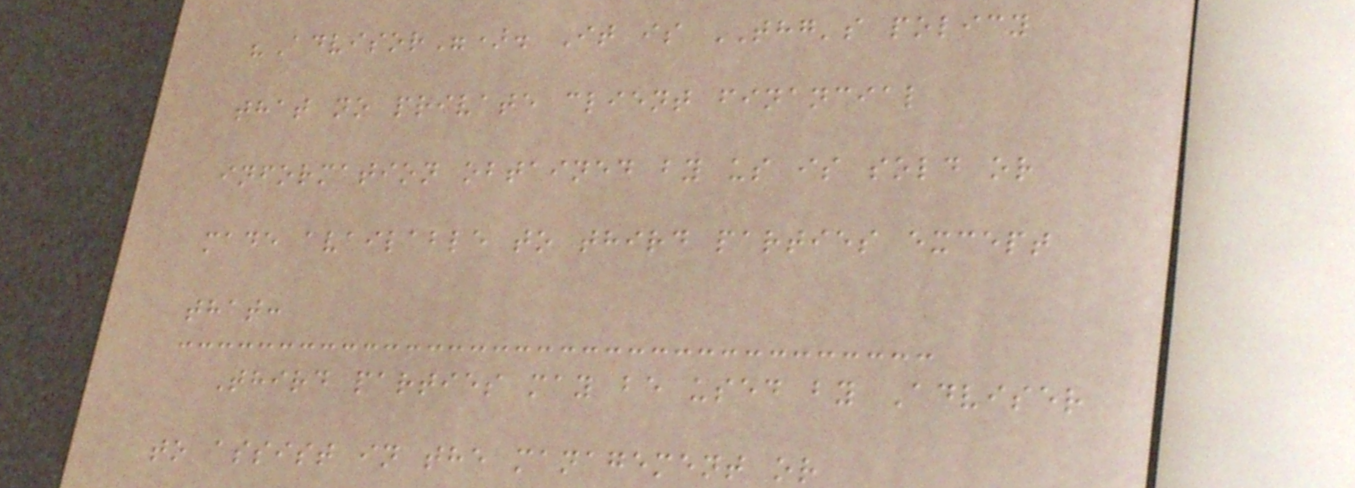"Advisor"). It is THG's policy
that no private client financial
information obtained by us is sold or
made available to third parties except
that:
Third parties may be used by Adviser
to assist in the management or
